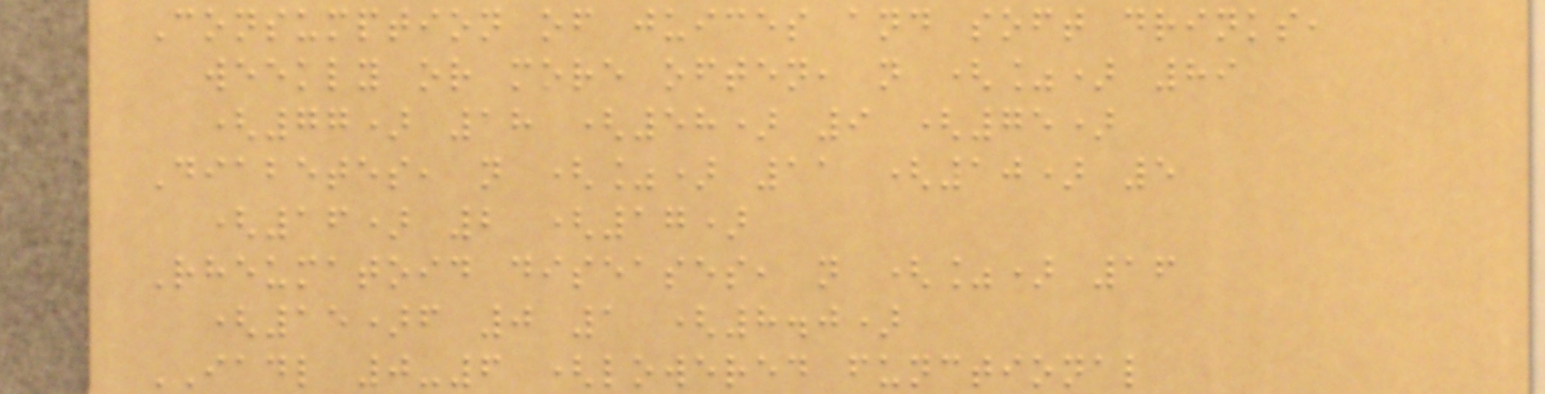Consumption of juices and soft drinks,
weekly or more often, n (%) 89
(77) 18 (58) 9 (75)
Diabetes, n (%) 11 (10) 5
(16) 2 (17)
Rheumatoid diseases, n (%) 16
(15)f 0 1 (8.0)
IADL 0-6 (lowered functional
